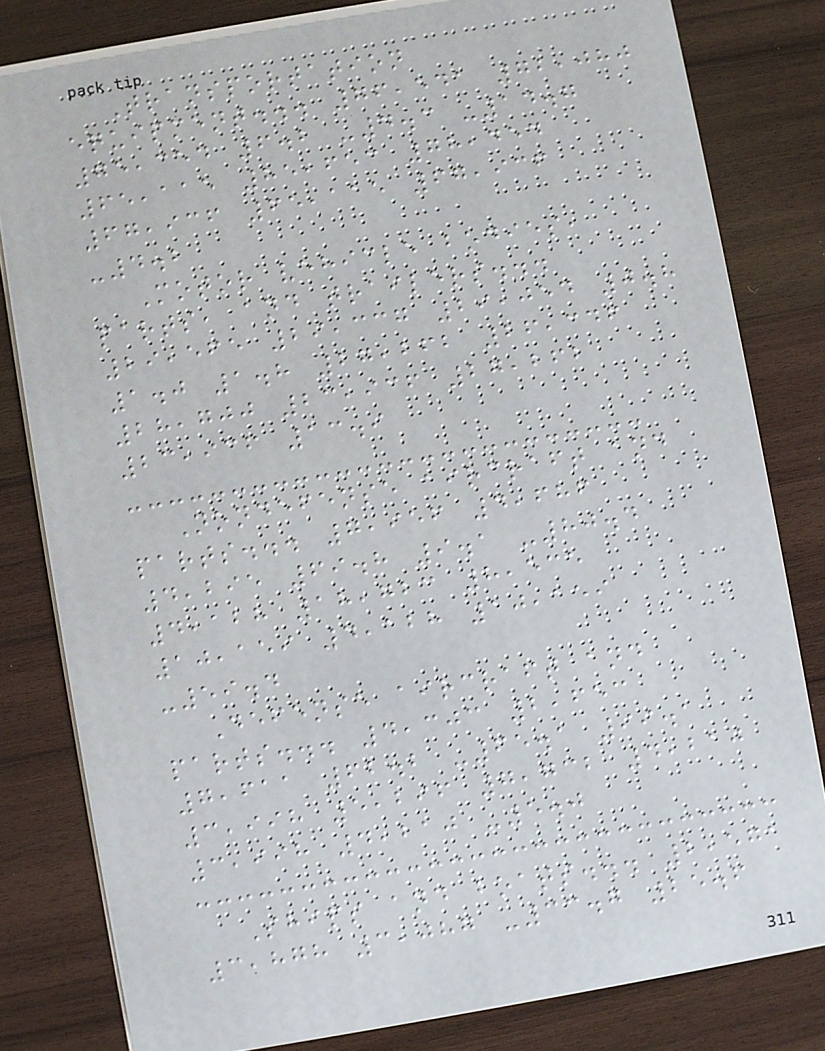Transportation
equipment... 76,541 72,080
75,354 6.2 -4.3 -14.7
65,115 85,653 78,454
67,936 65,115 67,936
-4.2
Motor vehicle bodies,
parts, and trailers...
29,565 29,337 29,054 0.8
1.0 1.8 27,262 26,346
28,700 23,936 27,262
23,936 13.9
Nondefense aircraft and
parts... 7,956 4,686
4,295 69.8 9.1 -80.4
4,128 18,723 8,535
10,159 4,128 10,159
-59.4
Defense aircraft and
parts... 4,303 2,653
7,611 62.2 -65.1 99.1
3,998 5,296 7,732 4,210
3,998 4,210 -5.0
Ships and boats... 2,571
3,878 3,087 -33.7 25.6
